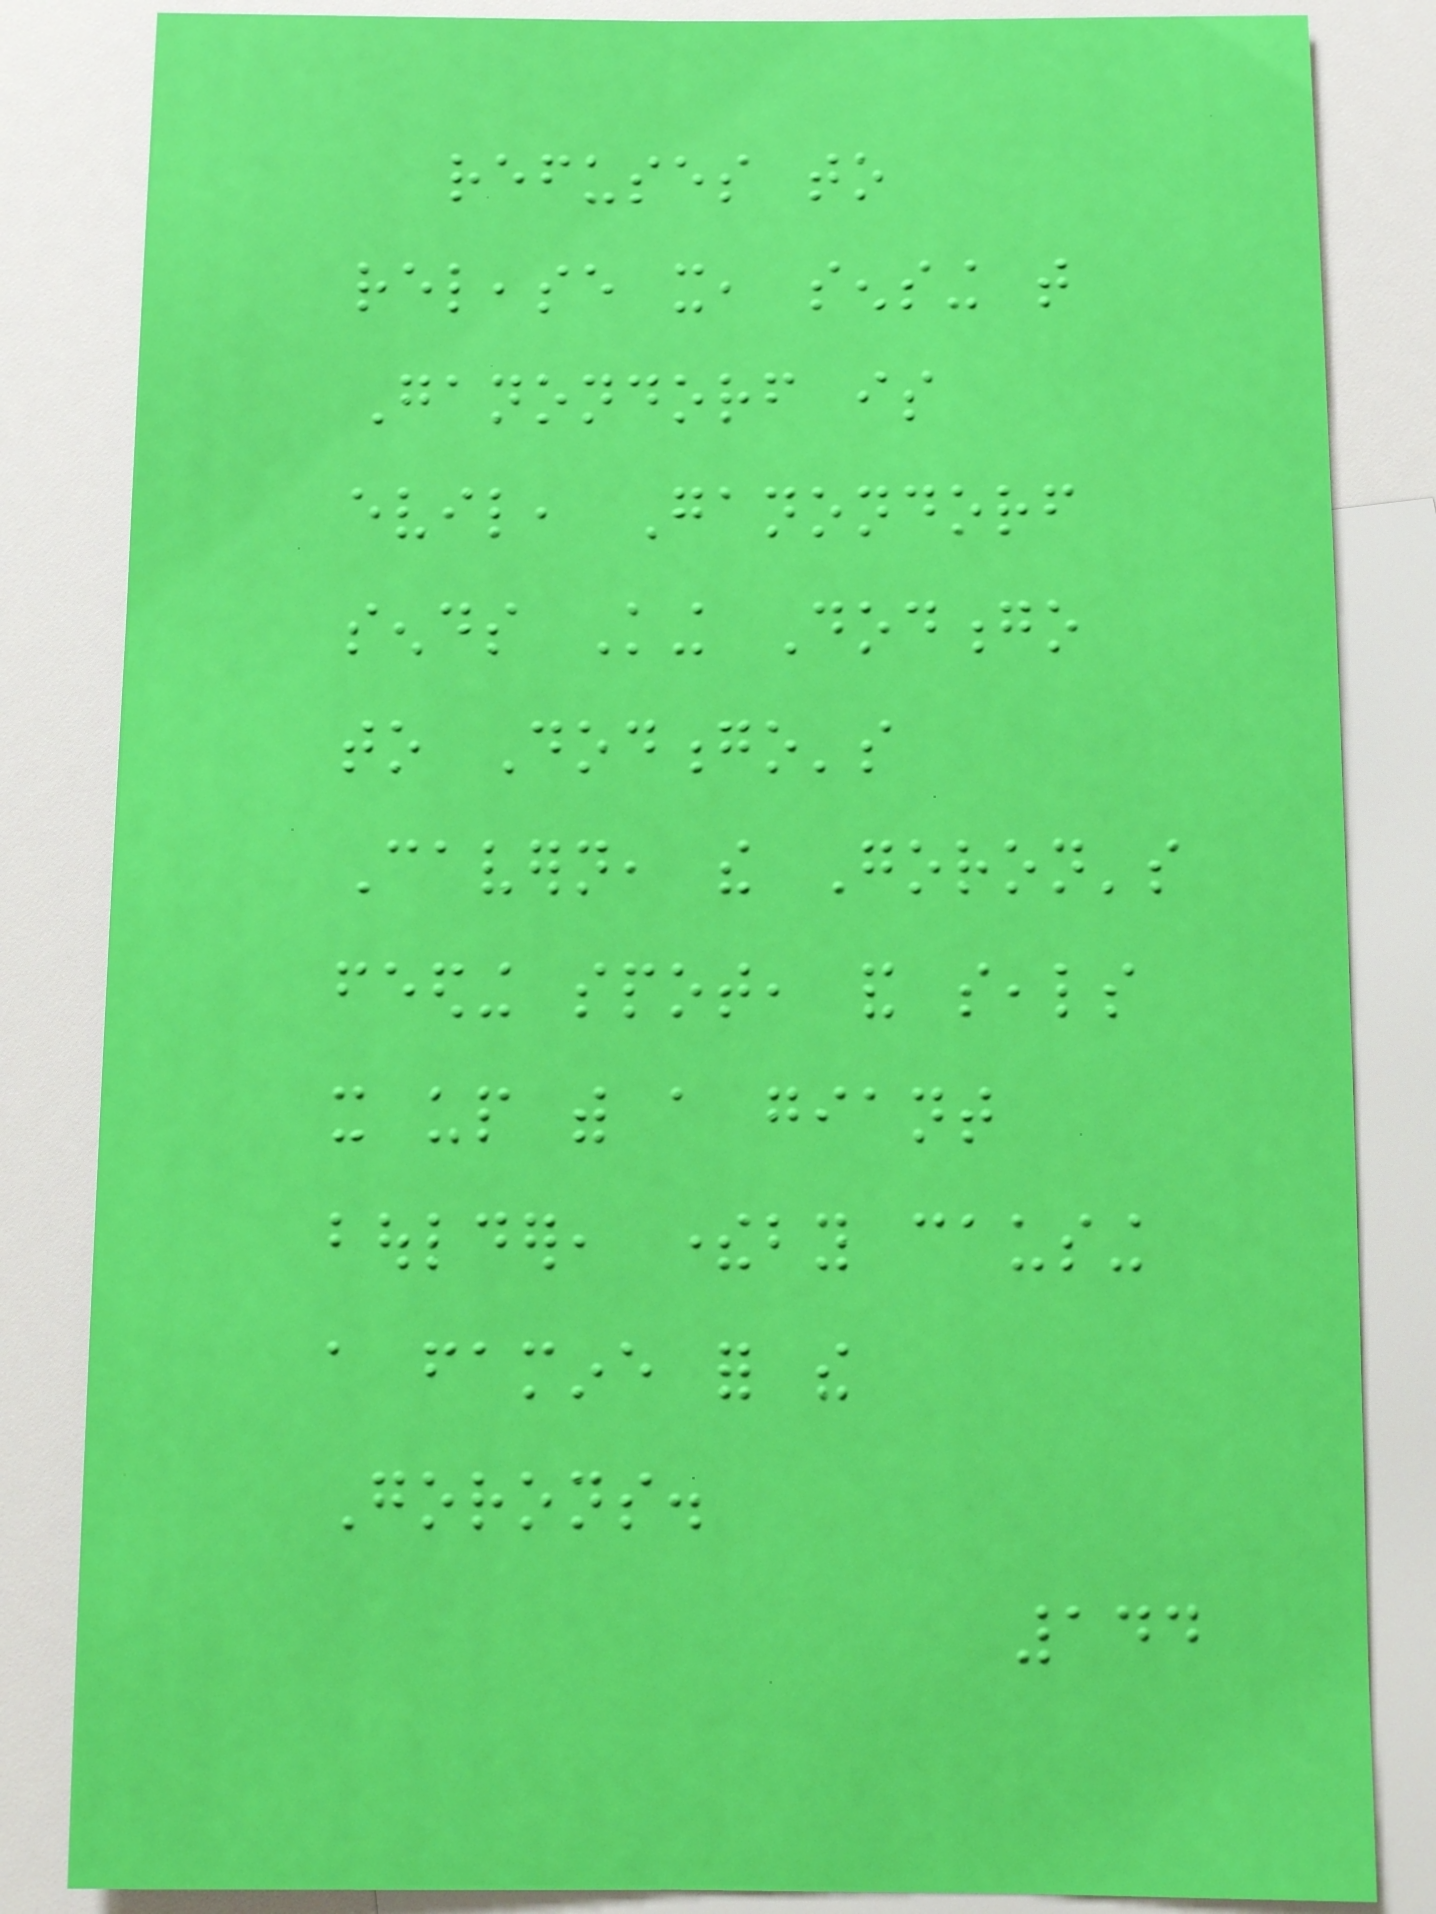refuses to
release it, sensing that
Ganondorf is
evil, Ganondorf
sends King Dodongo
to Dodongo's
Cavern, the Goron's
feeding spot, and seals
it up with a giant
boulder, thereby causing
a famine for the
Gorons.
144
